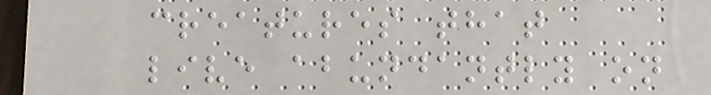creatures that
live abundantly on
